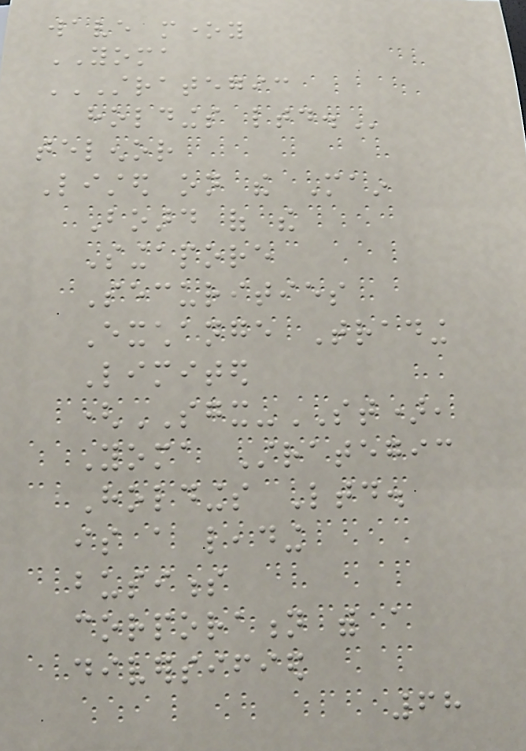wave money
YOMA
STRATEGIC
HOLDINGS LTD.
telenor
Listed on the Main
Board of the
Singapore
Securities
Exchange Trading
Limited
(SGX-ST),
Yoma Strategic
Holdings Ltd.
is a leading
business
corporation with a
diversified
68
